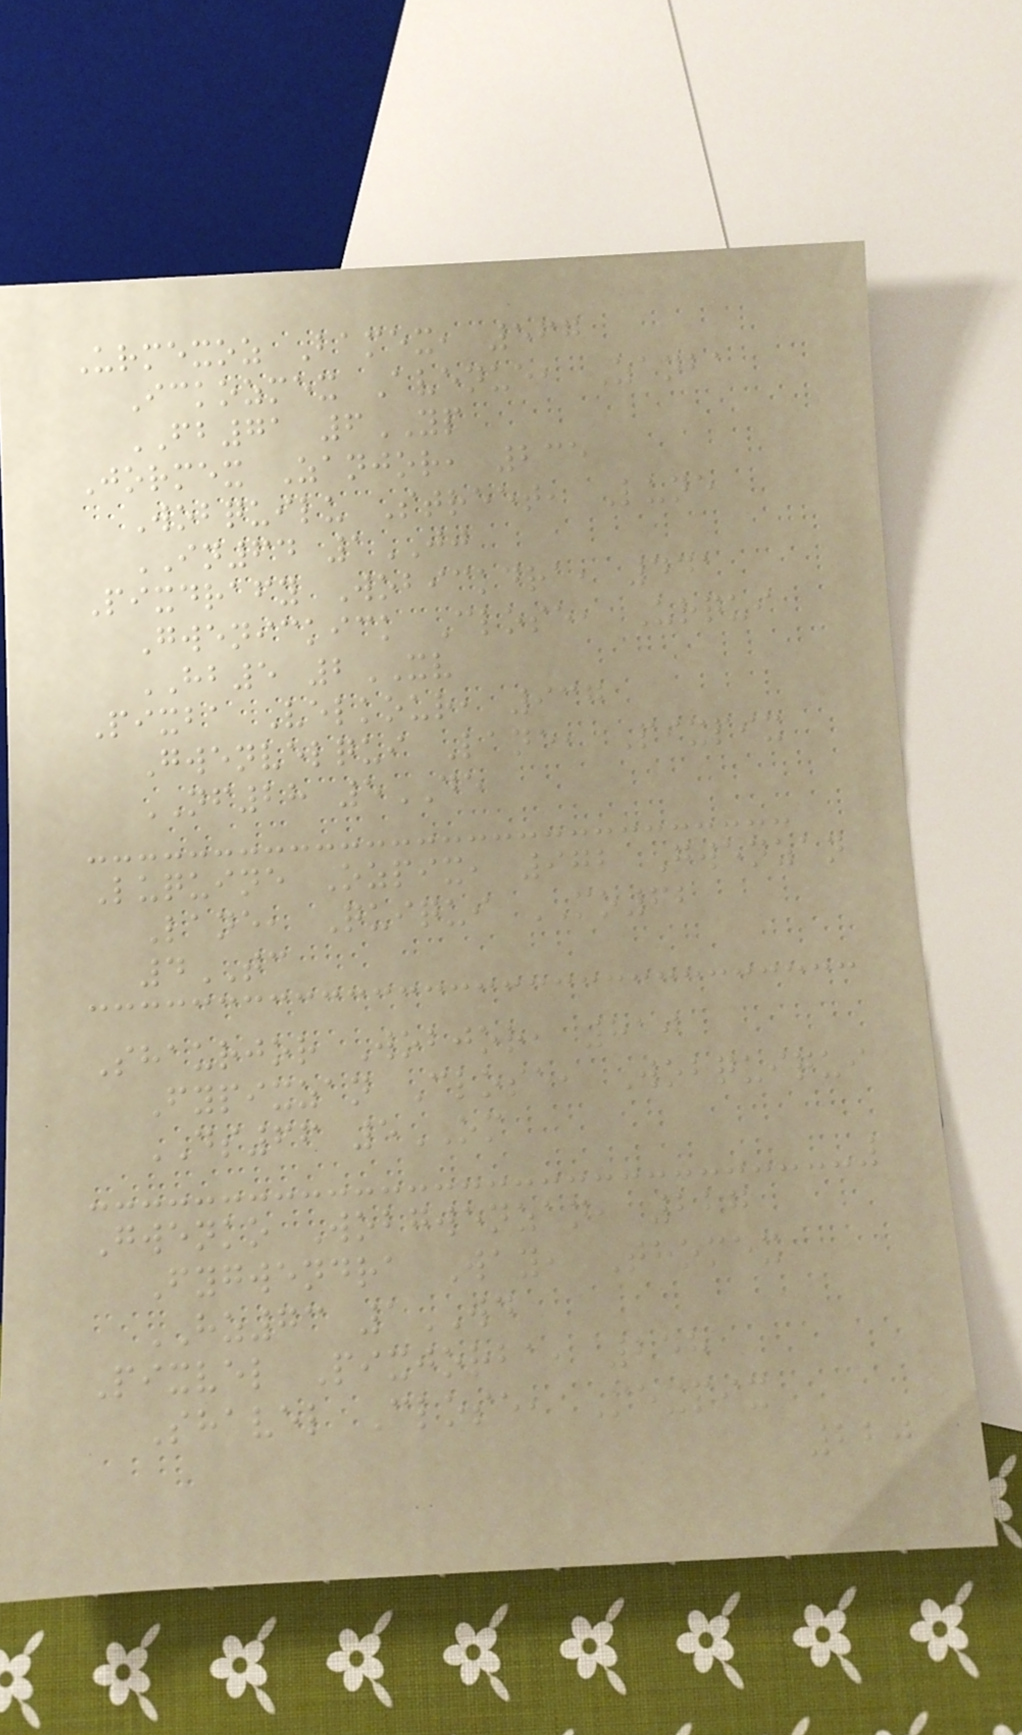Urmexoz Bamex, 567
Ickozmex Avenue, Zanba
FB71 6YP
Jormex Zanjor, 235
Wobquilu Street, Lune
IN64 1JJ
Pixdrafy Wobickdra, 441
Gwenickick Close, Urqui
HB5 2XV
Pixba Velkour, 937
Gwenvelqui Lane, Pixpix
NF28 5DE
Luquine Ozpix, 972 Gwenzan
Lane, Quiqui MO62
4TC
Shaurjor Wobjor, 810
Fypixzan Close, Wobquiqui
DS66 5OM
Gwenko Wobgwenzan, 227
Fygwendra Way, Thomex
HZ73 1WD
Pixvel Pixjorba, 258
Shavel Close, Mexpix
220
